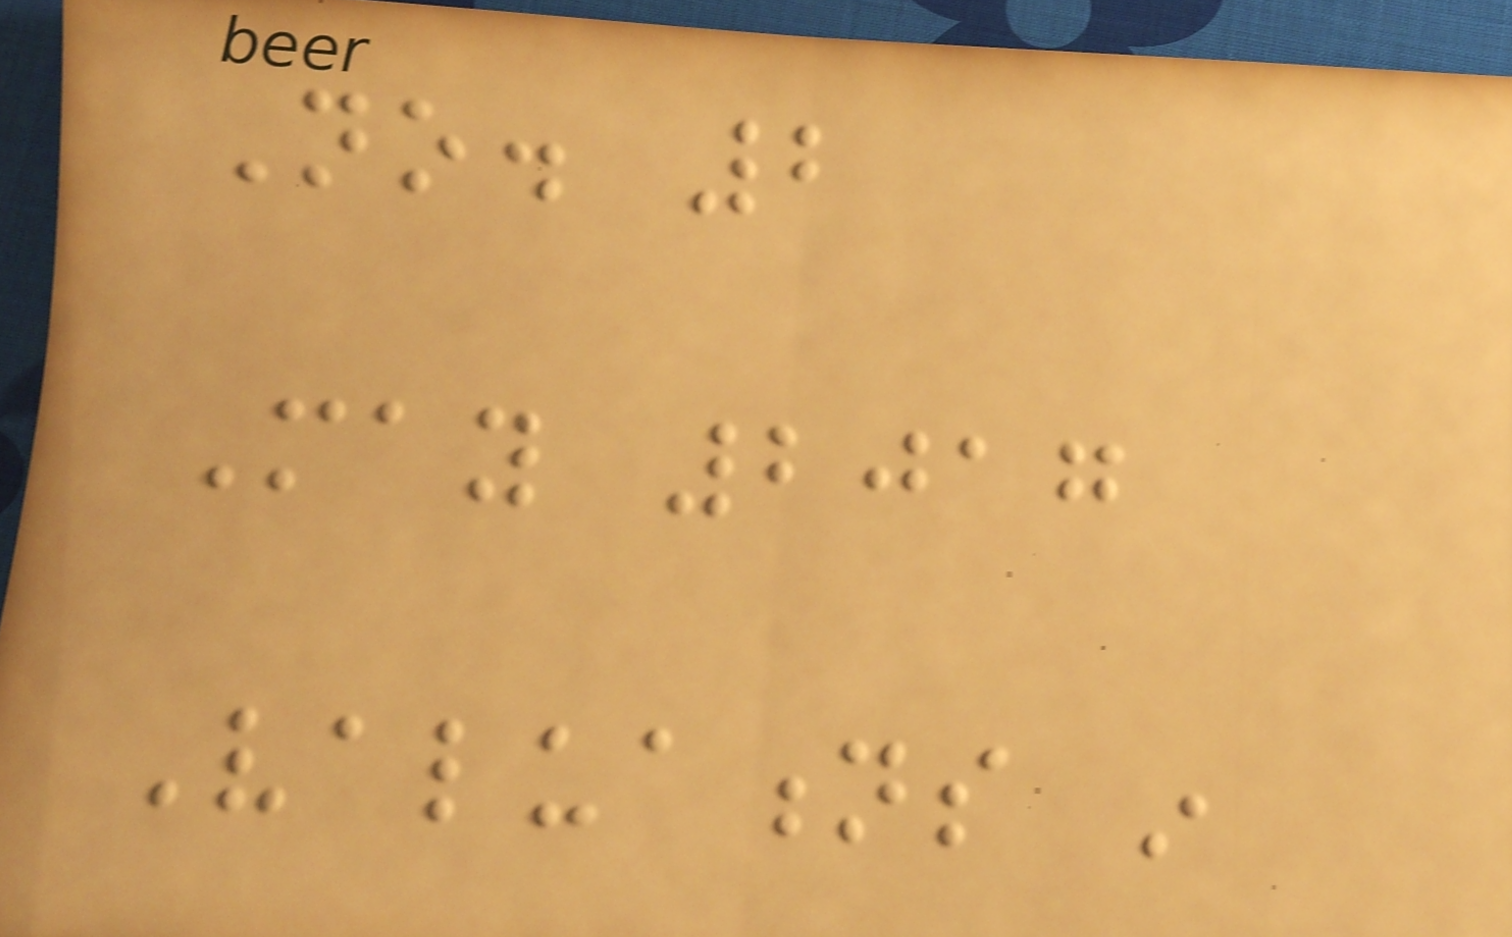No. 2
May 2017
Valuations in
